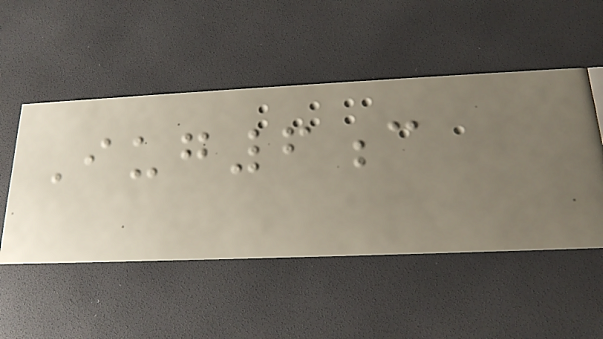Iug6c
